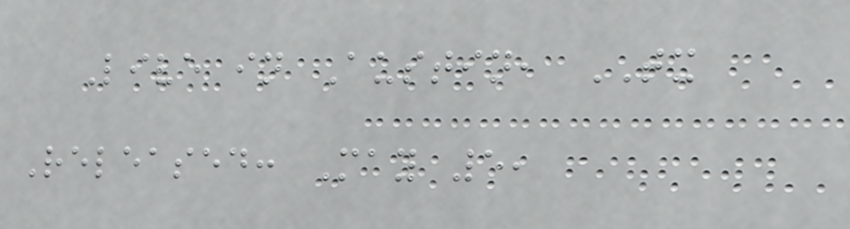Live in Austin, TX
Released: May 5,
